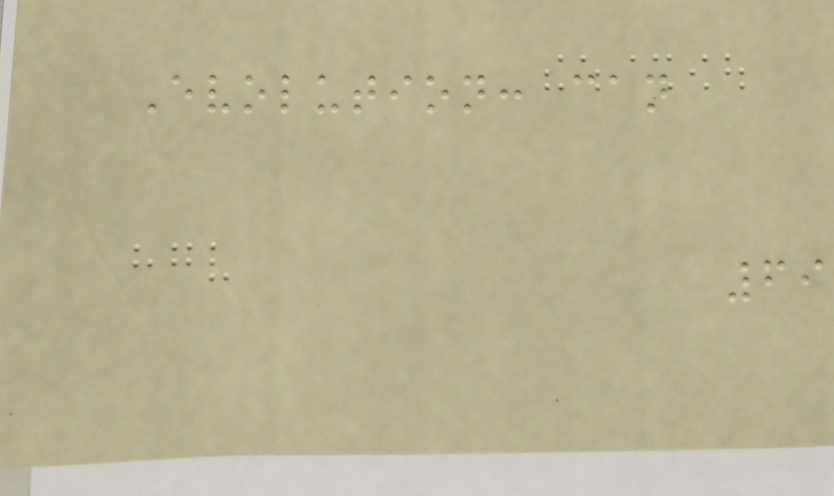Evolution: can
69
